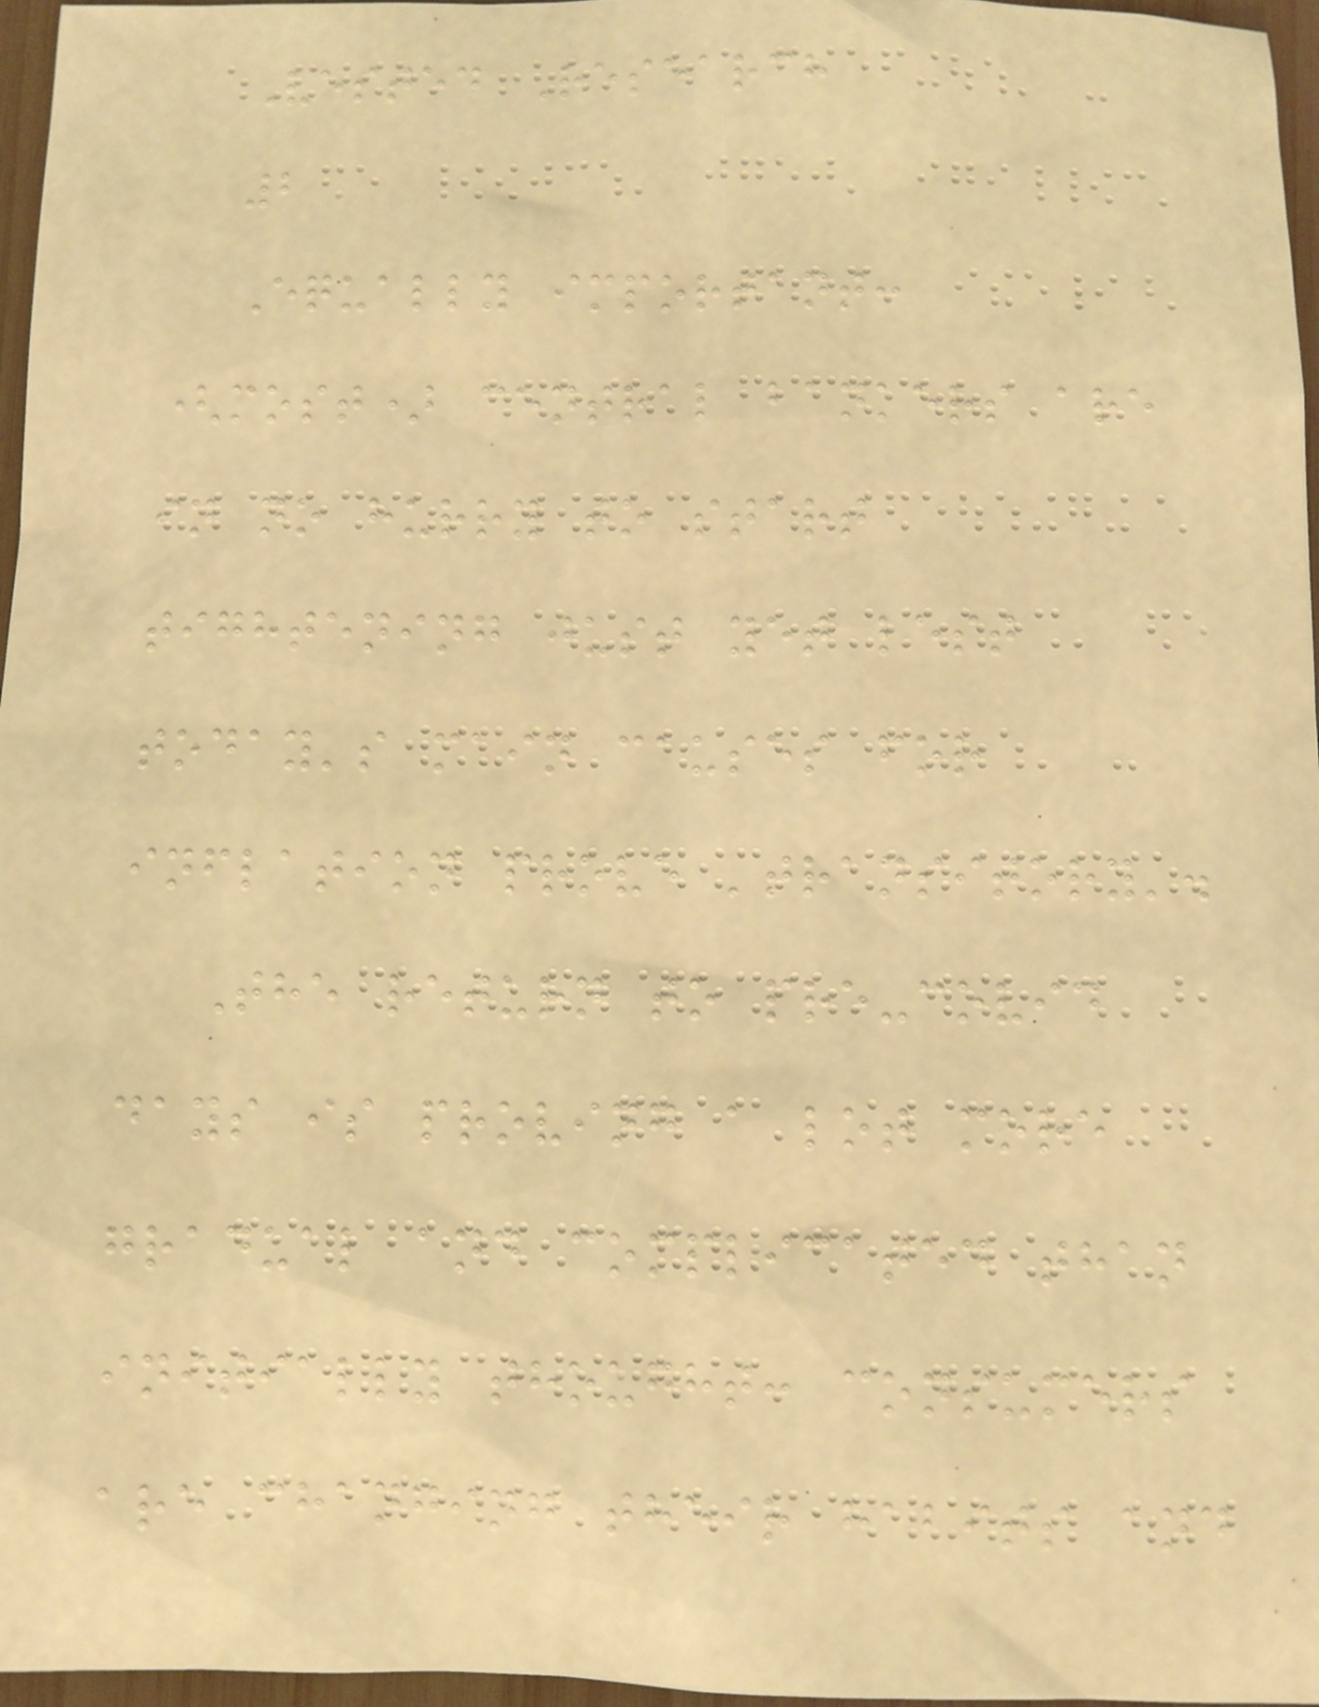Vested Research
2
Equally important:
(most) central bankers are
in no hurry to start
tightening just yet lest
today's main causes for
inflation prove 'transitory'.
The return to pre-covid
days is proving a lot more
gradual and complicated than
initially thought: consumers
are changing their habits and
